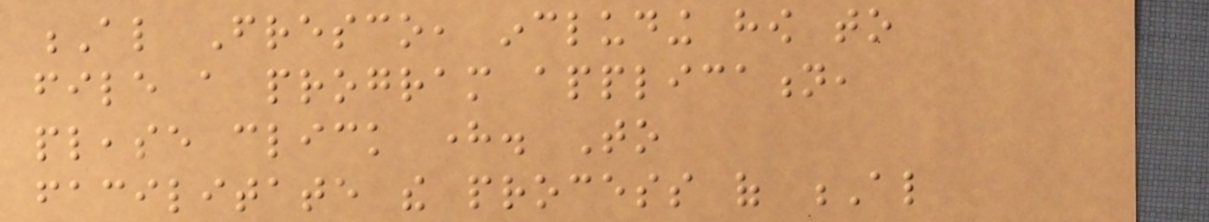Al Fresco, including how to
file a program application,
please click here. To
facilitate the process of Al
